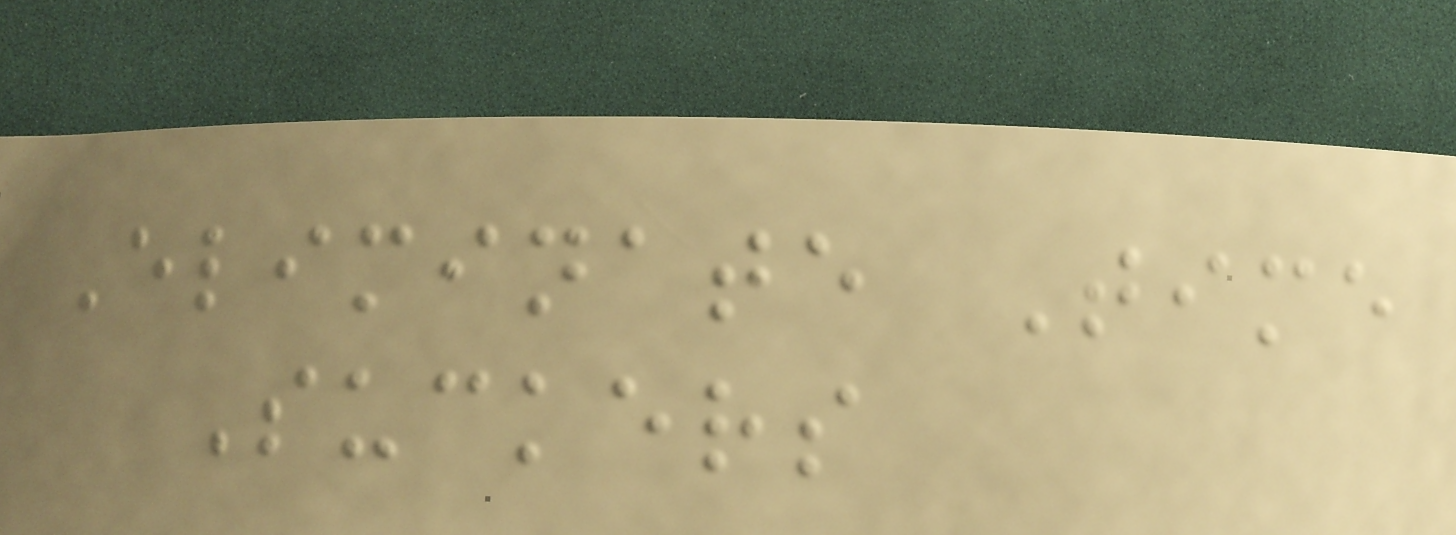Eliminate Time
Suckers
